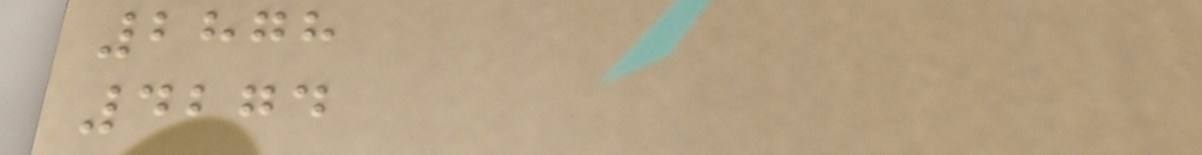2878
4274
